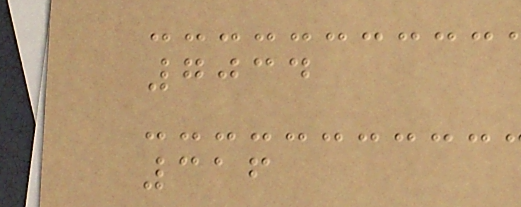7034
316
